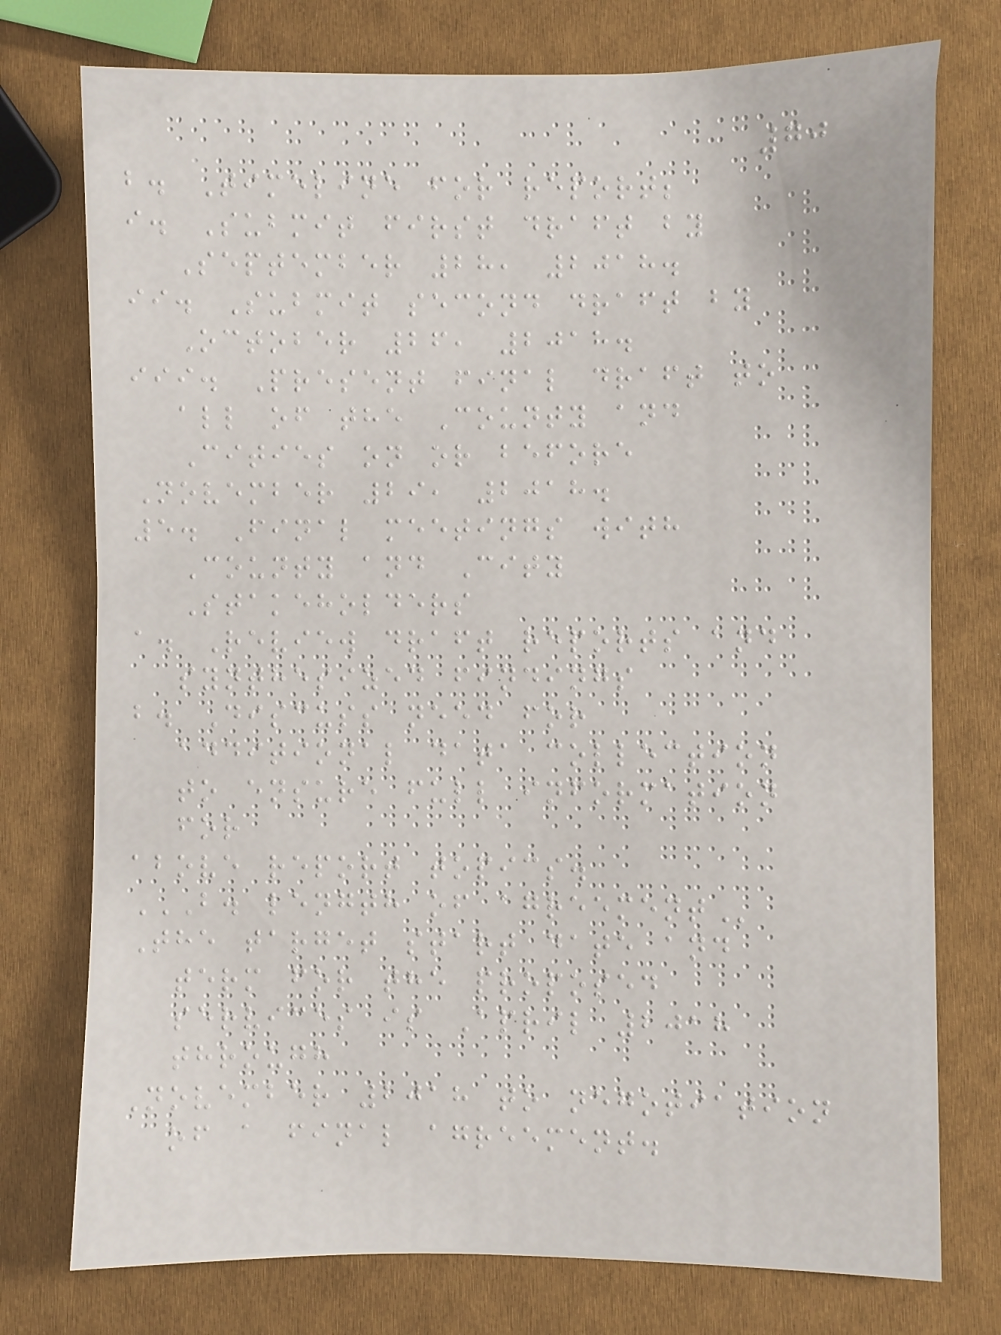70
b. Timeline for report;
i. Submit first draft by
September 28, 2018.
ii. Submit second draft by
October 26, 2018.
iii. Present final draft to
all of the County and
Cities on or before
November 29, 2018.
5. Final meetings with
County and City
Stakeholders
a. Review draft reports and
synthesized findings
b. Discuss need for
additional data collection
to ensure full information
for
above report topics.
B. LENGTH OF AGREEMENT
The target start date and
term for the proposed
services is April 2018
through
November 2018 to negotiation
of a final agreement.
